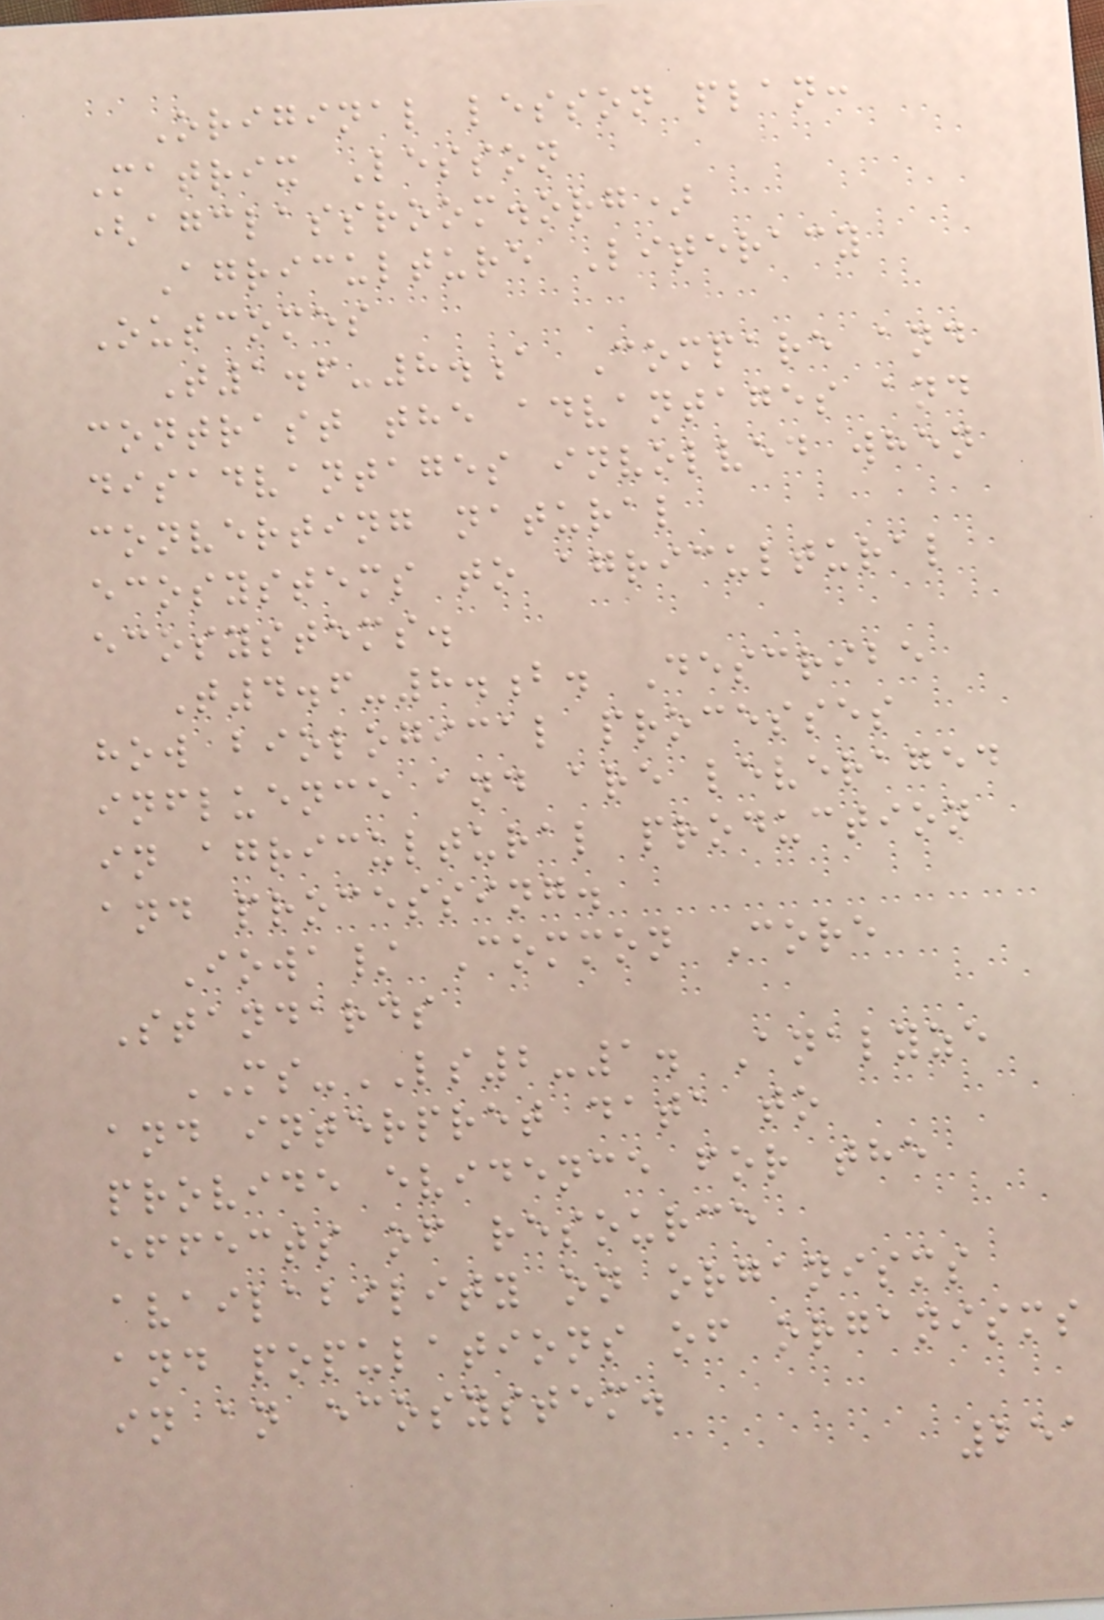Original lesson plan:
Matrix Lesson
(agclassroom.org)
Agriculture Literacy
Outcomes
T1.6-8.a Compare and
contrast the advantages and
disadvantages involved when
converting natural
ecosystems to agricultural
ecosystems.
T4.6-8.b. Describe
how biological processes
influence and are leveraged
in agricultural production
and processing.
Iowa/ Common Core
Standards
MS-LS2-1. Analyze
and interpret data to
provide evidence for the
effects of resource
availability on organisms
and populations of organisms
in an ecosystem.
251
